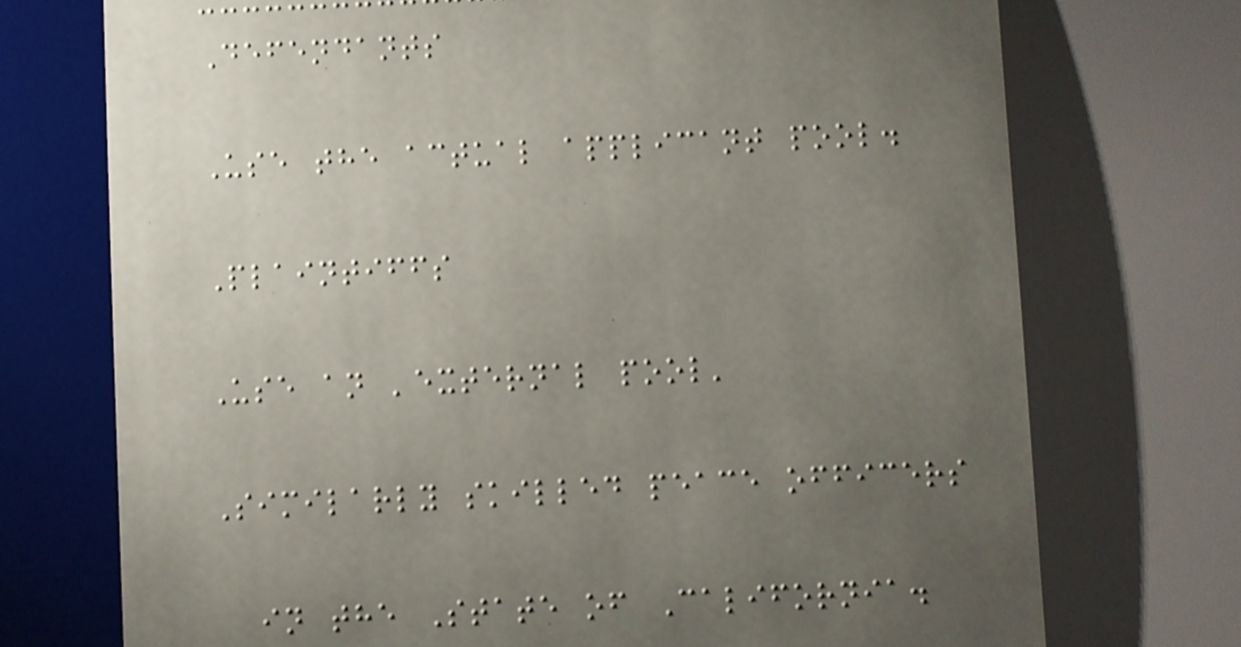Defendants
Use the actual applicant pool.
Plaintiffs
Use an 'external pool'
Similarly skilled peace officers
in the State of California.
